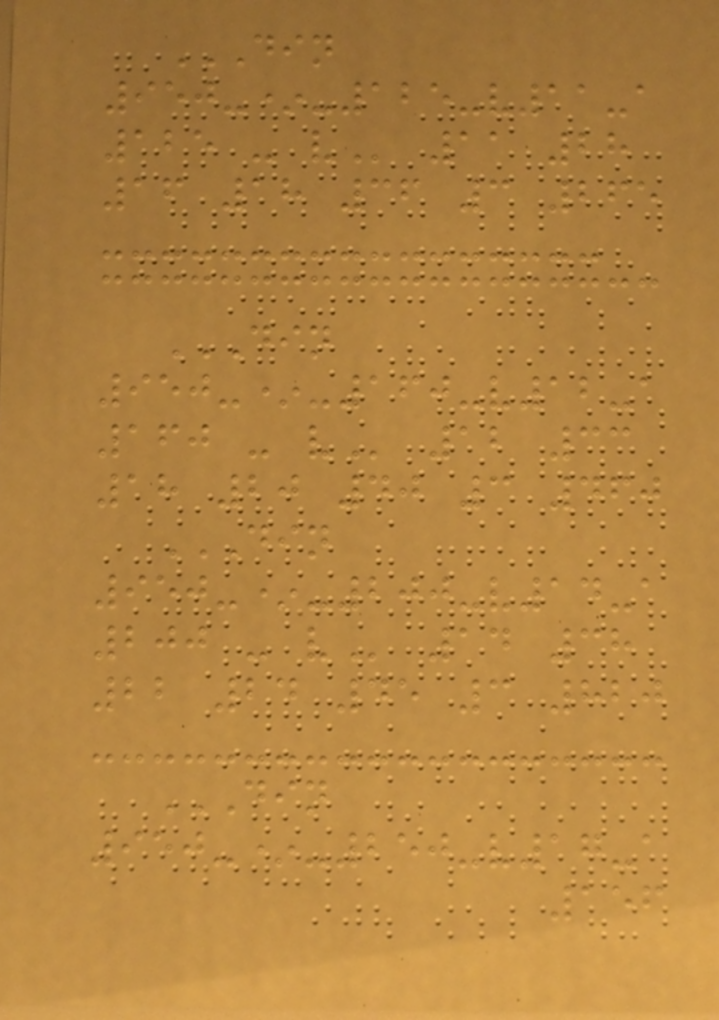DIN
950-*-125-V11-A
125 - V 11 28
16 18 36 3 265
DIN
950-*-160-V12-A
160 - V 12 33
18 20 40 3 460
DIN
950-*-200-V14-A
200 - V 14 38
22 24 45 3 820
DIN
950-*-250-V17-A
156
